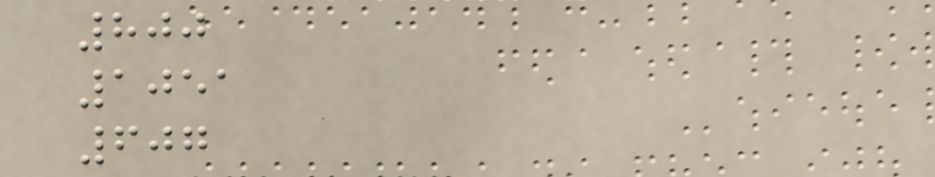800
1051
607
